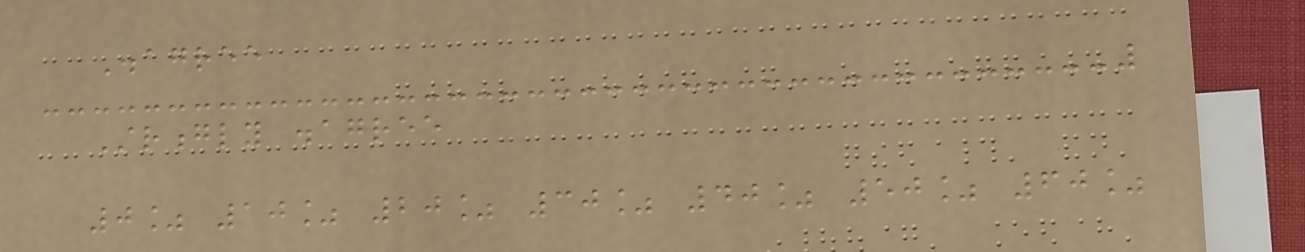Disagree
Strongly disagree
0% 10% 20% 30% 40% 50% 60%
